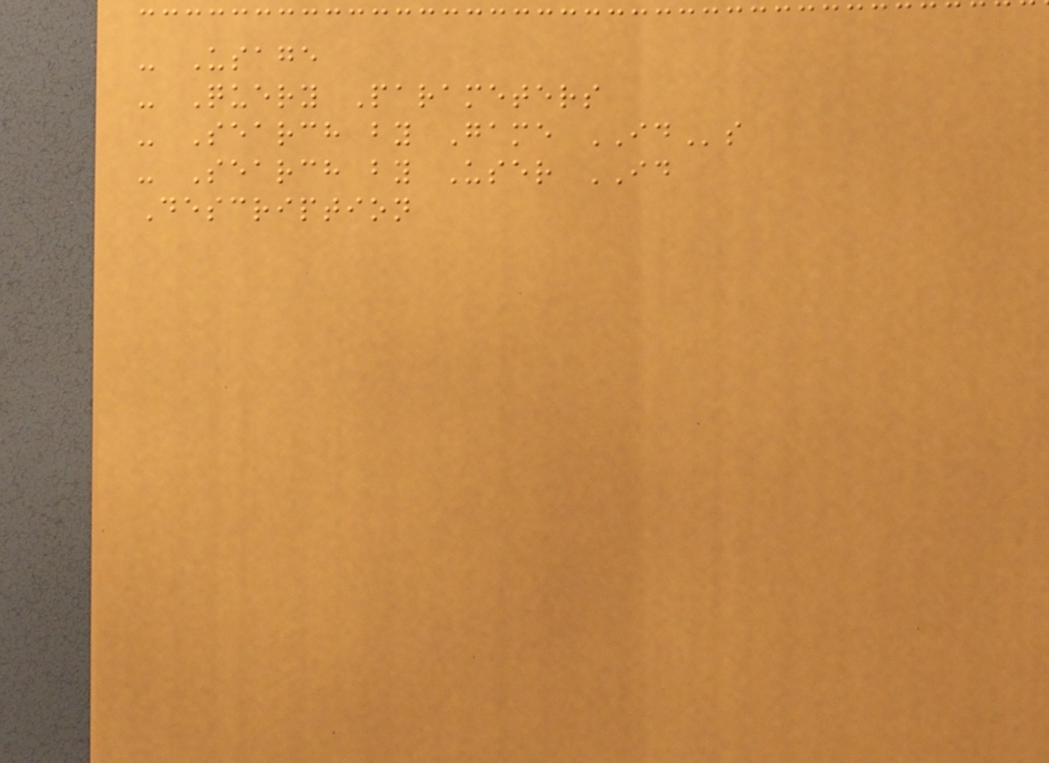- Usage
- Query Parameters
- Search by Game IDs
- Search by User ID
Description
